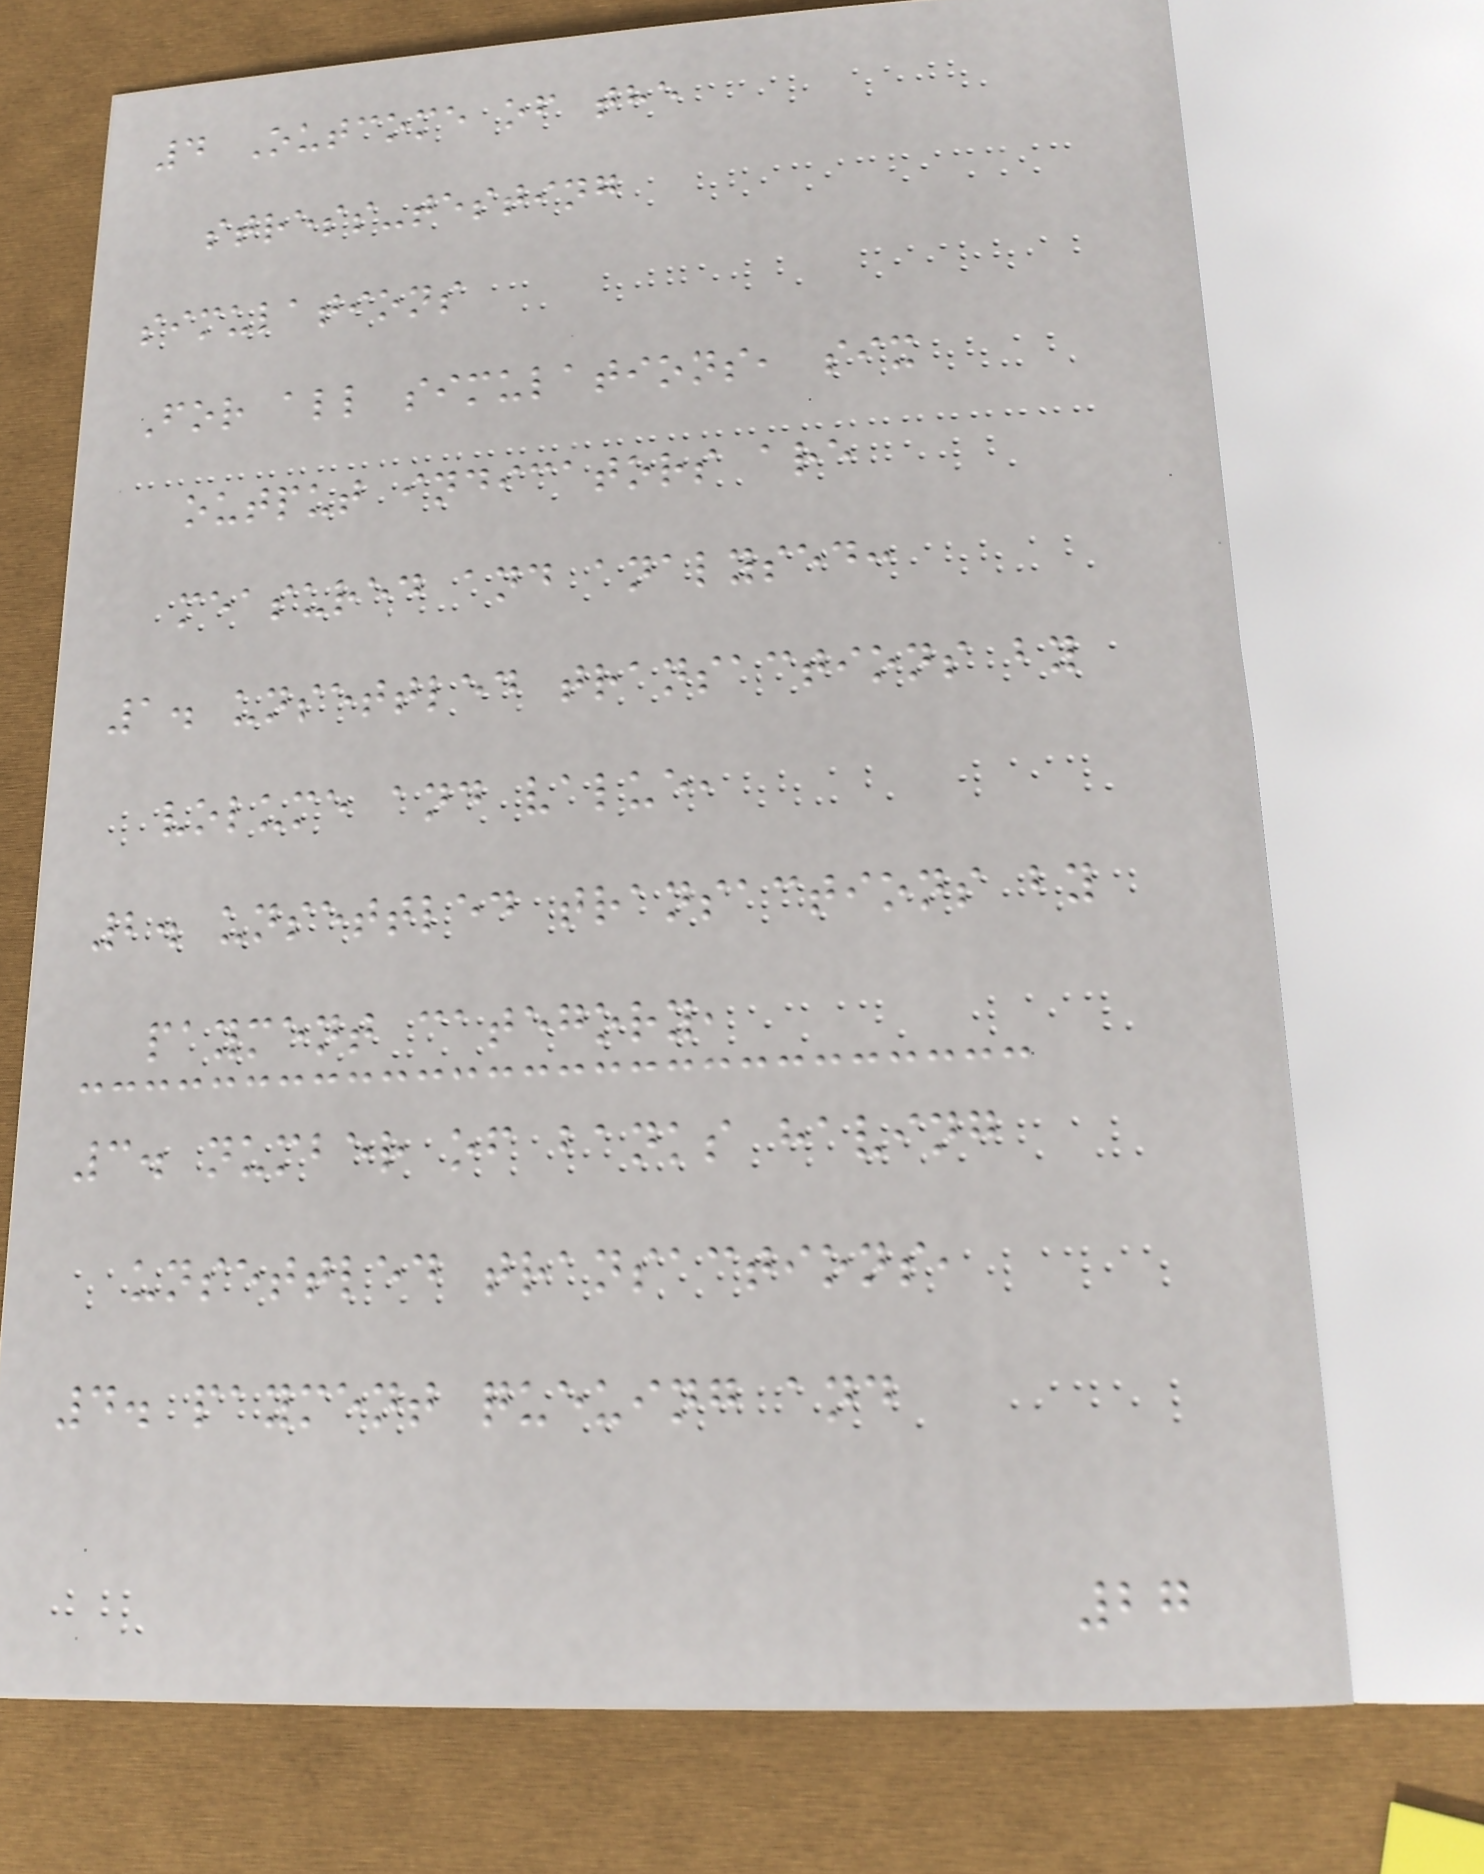4 Outcome of the
stress-testing
simulations
For all simulations, six
output indicators are
measured and analysed:
1. unsettled transactions by
volume and value,
2. unsettled transactions by
payment category,
3. number of banks having
unsettled transactions,
4. payment queuing and
27
